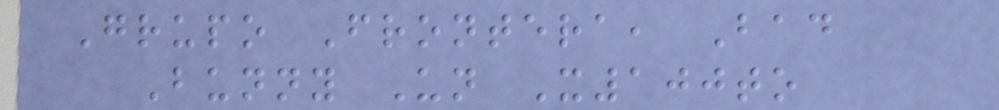Grupo Frontera, Bad
Bunny Un X100to
